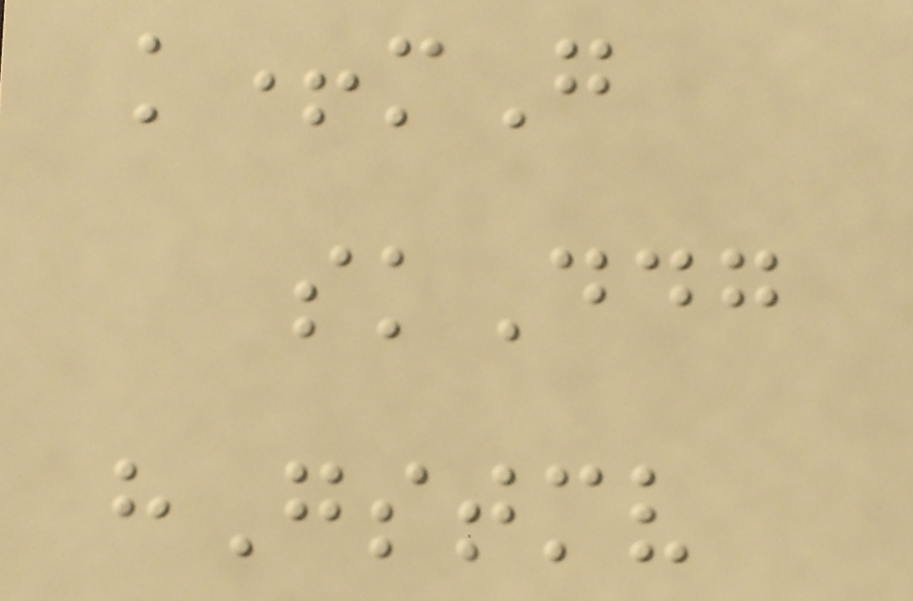k+mG
skDdg
hGstmv
